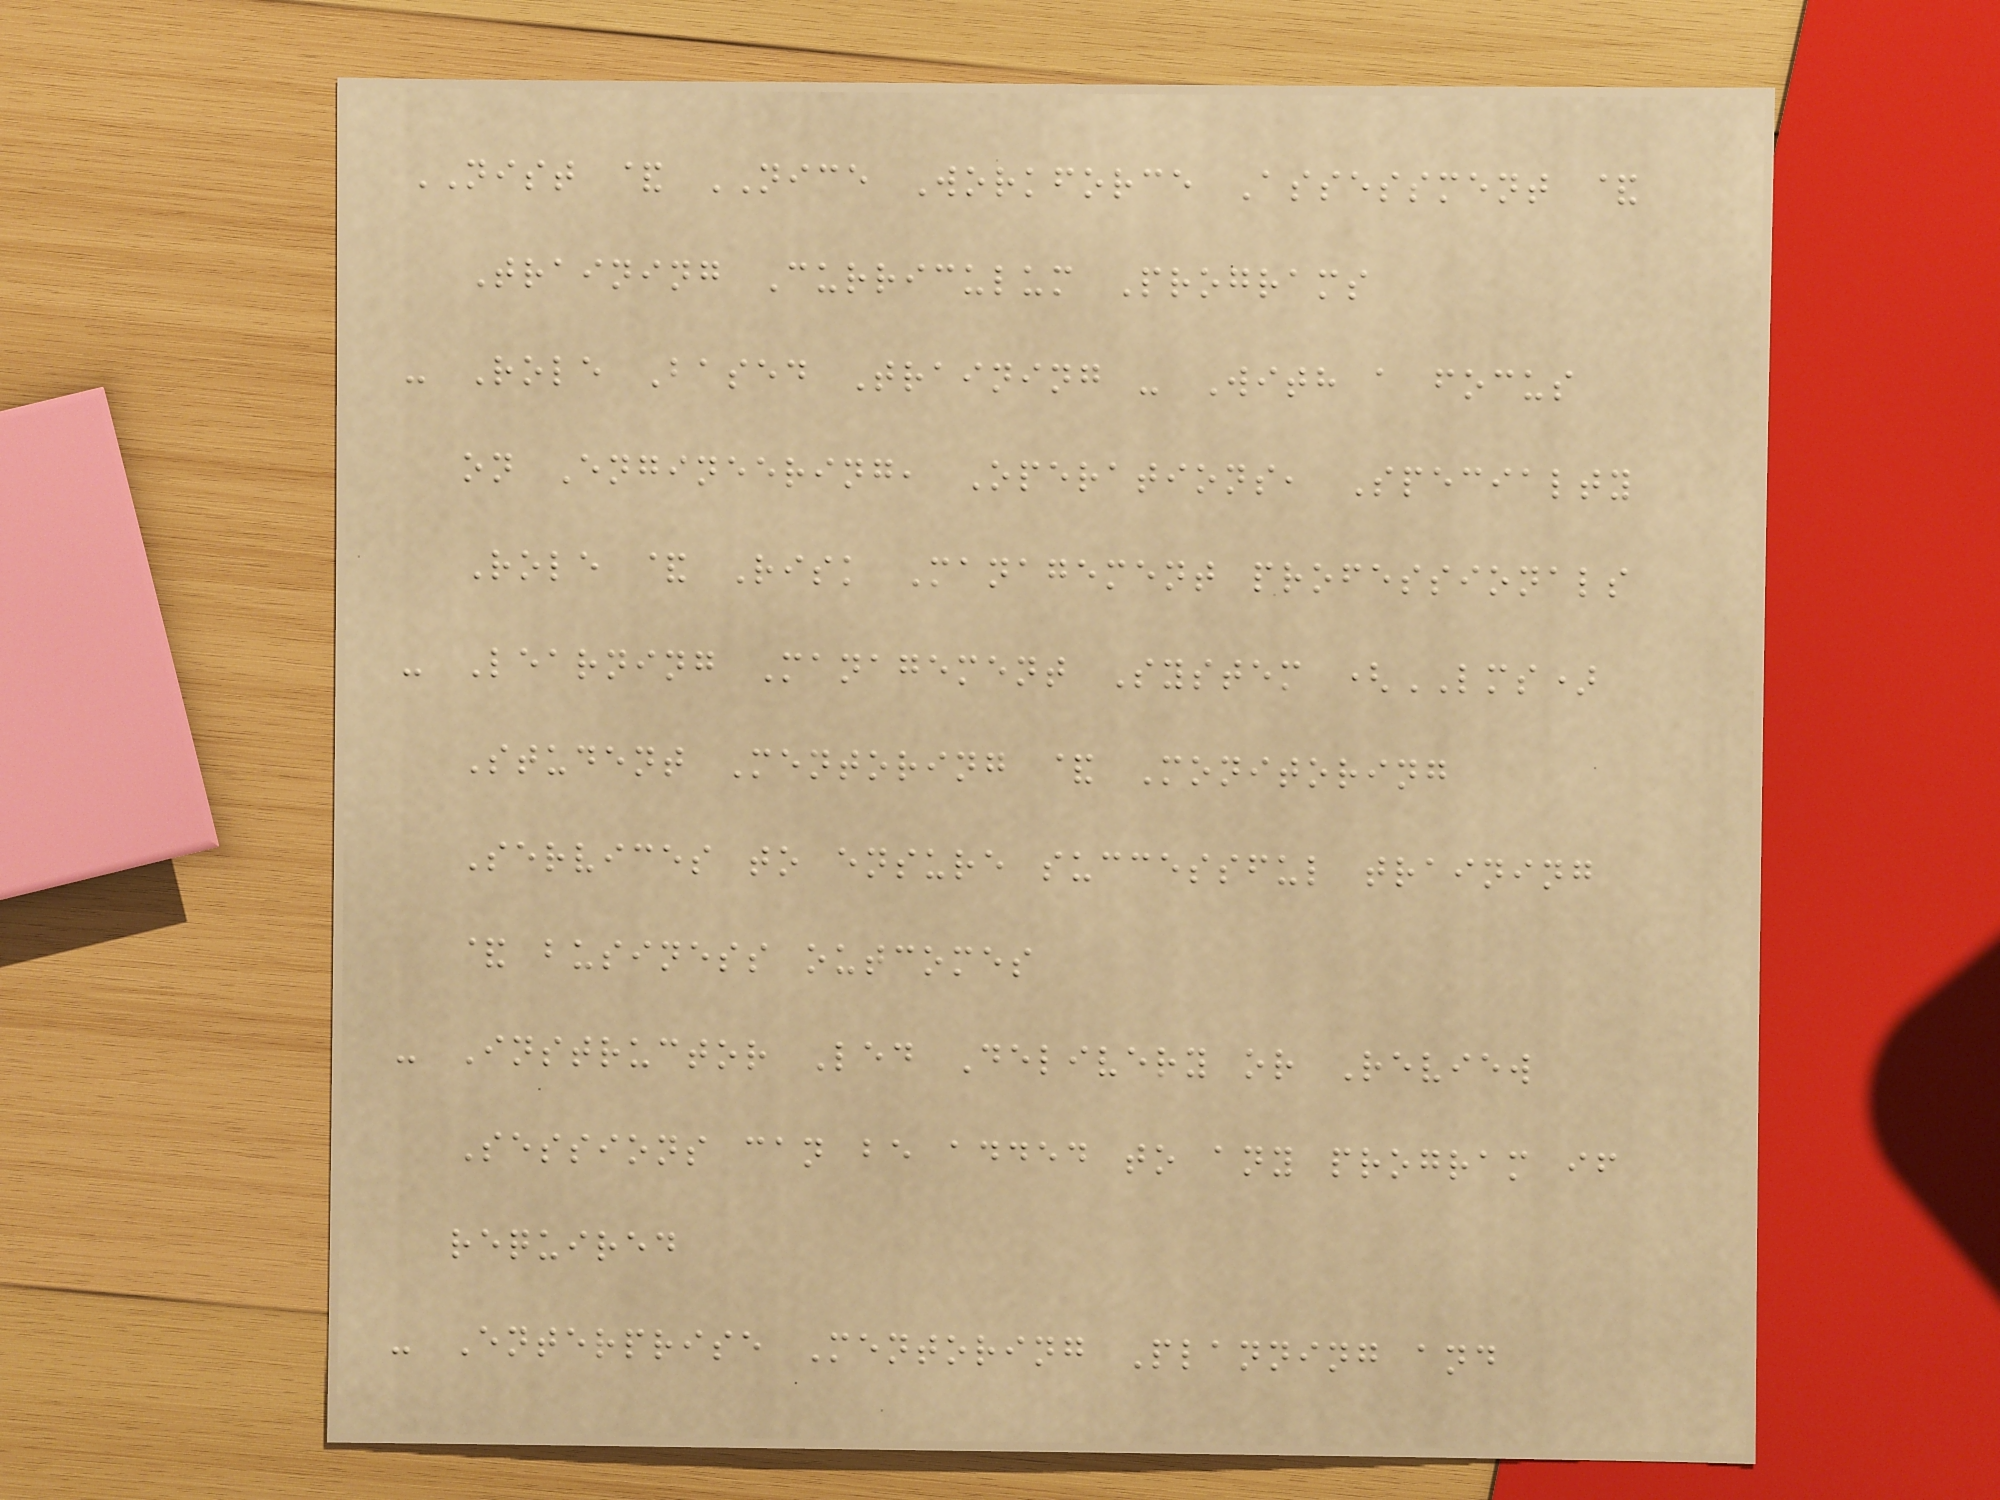NIST & NICE Workforce Assessment &
Training Curriculum Programs
- Role Based Training - With a focus
on Engineering, Operations, Specialty
Role & Risk Management professionals
- Learning Management System (LMS)
Student Mentoring & Monitoring
Services to ensure successful training
& business outcomes
- Instructor Led Delivery or Review
Sessions can be added to any program if
required
- Enterprise Mentoring Planning and
